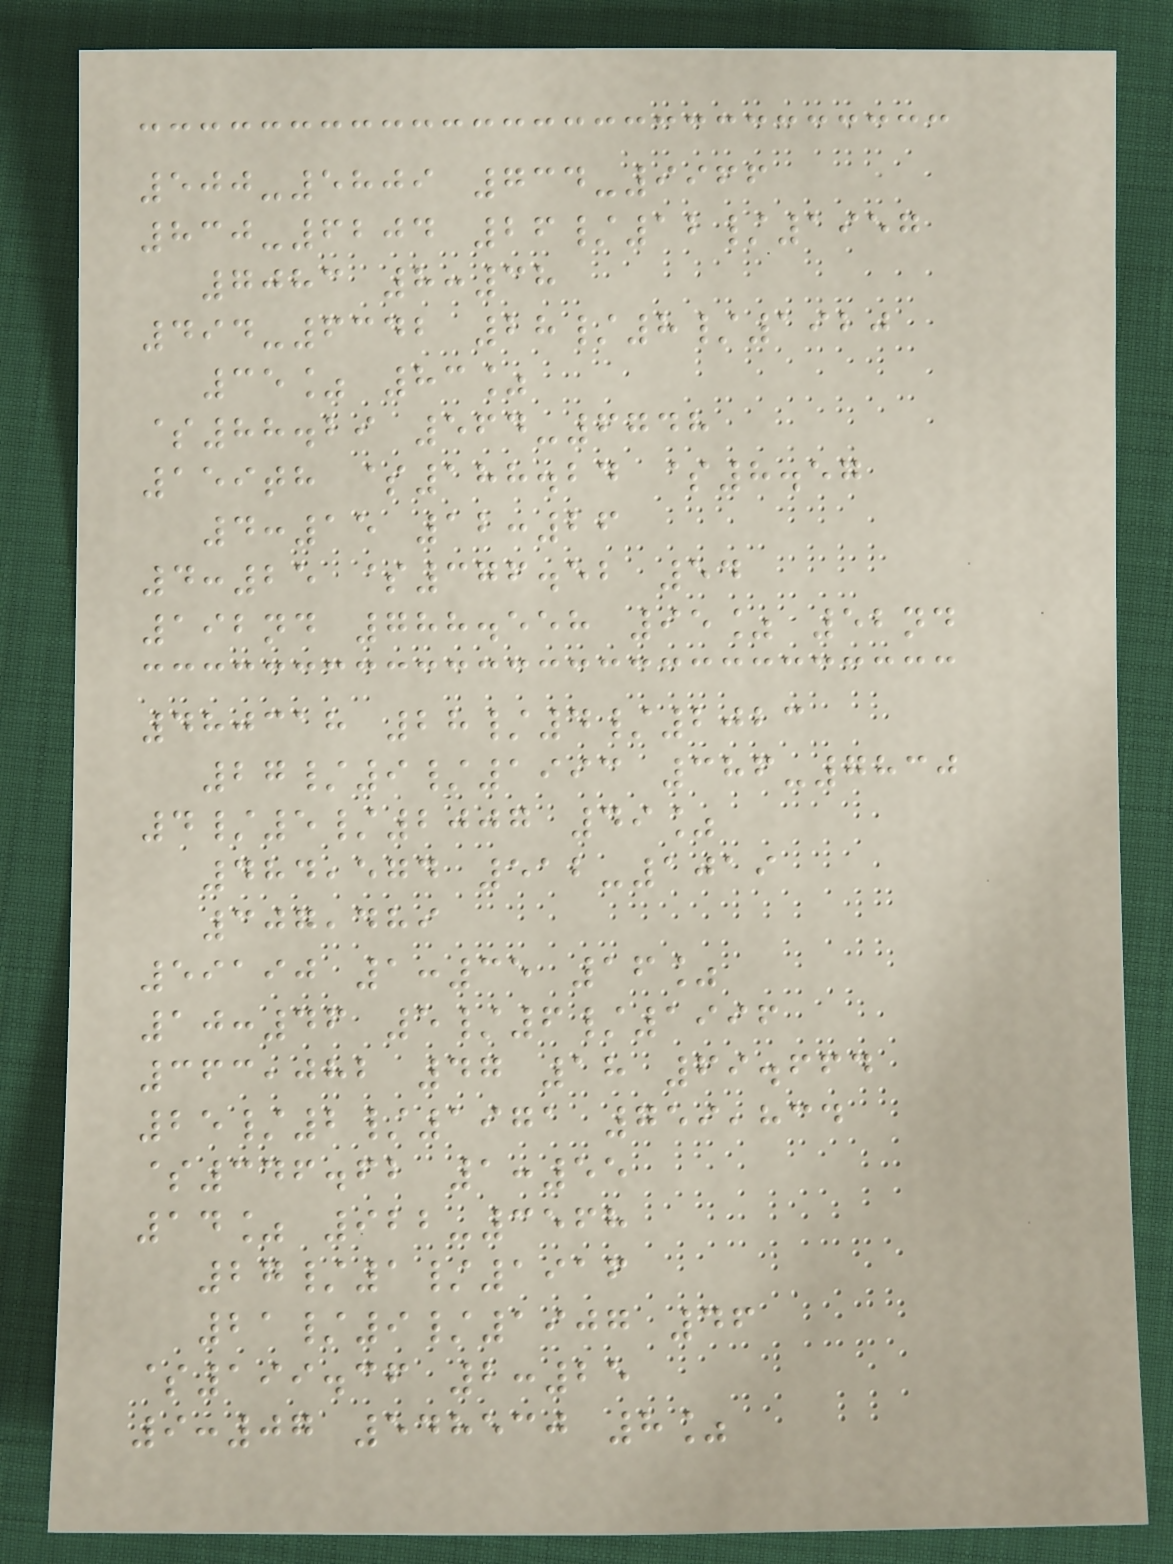500-5809 734-9966
830-6204 26/12/1957
7083 8:38
494-6342 28/8/1920
35% 83%
$88.29 564-6748
159th $188.24 $8.57
4:15 12:26
4:25 $376.52 54
192nd 788.558 95% 52nd
480318 28/4/2023
27/9/1993 386-7830
4/5/2007 49%
484,574 512-1019
307,489
59190 1:35 16%
10:46 5/6/1996
363,082 47 18 69.664
25/2/1971 759,834
$346.62 1:55
14% 922-3568
27/1/1916
21/9/1907 46
$199.36 2:25
9:07 548530 8%
